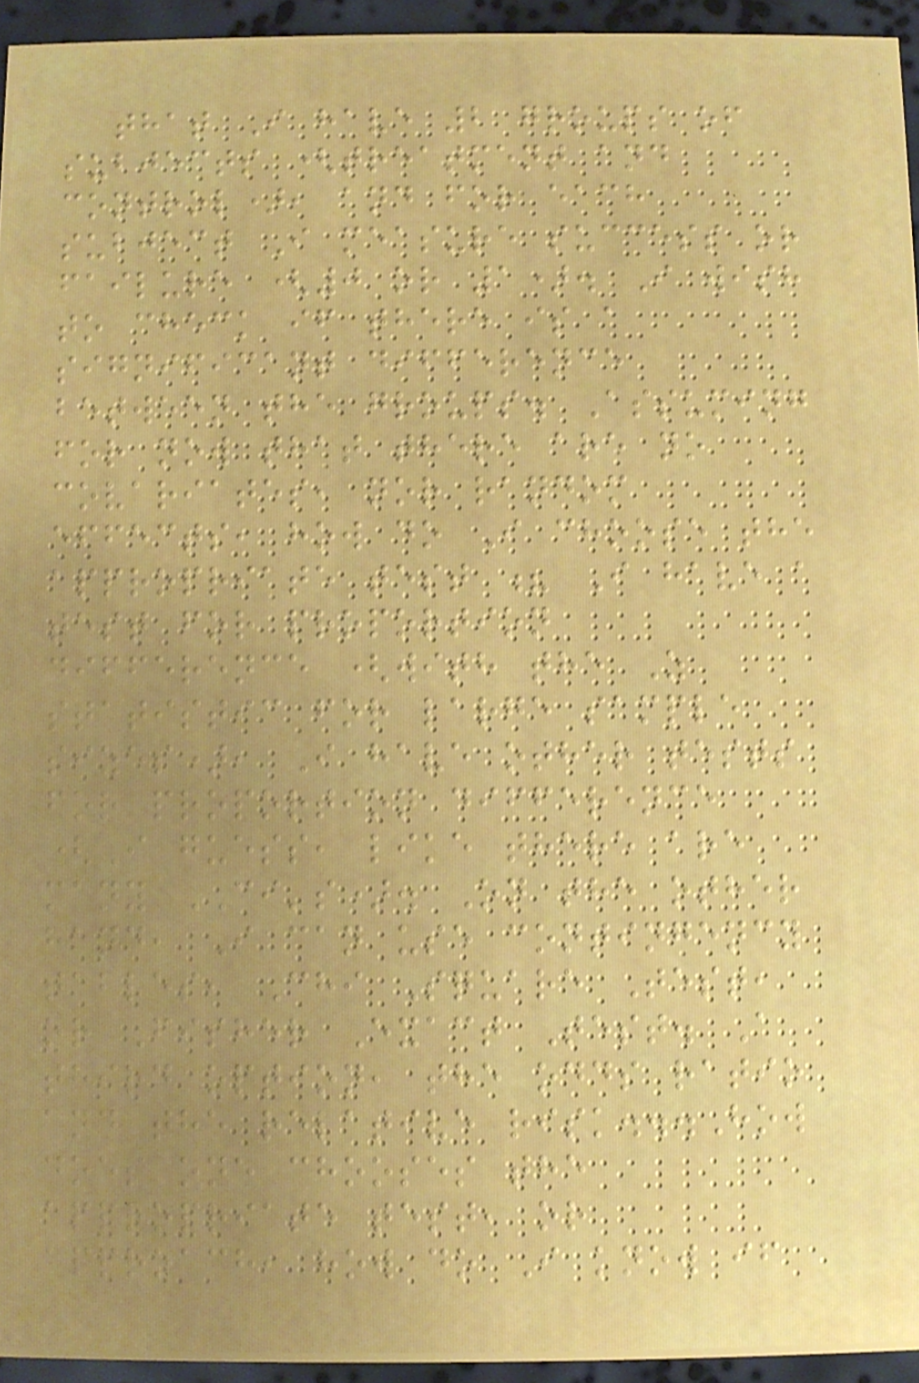that I have 2 groups of
subjects (treatment and
control), and for each
subject I measure success or
failure (0 or 1). I wish
to check if there is a
significant difference
between the groups. Assuming
for now that there are no
covariates, nor random
effects, how do I choose the
appropriate test ? I have a
test for proportion
difference (with the Z
statistic for large sample
sizes), I have other tests
for proportion difference
(I guess, like there are
many CI's). On the other
hand, I can use contingency
tables, Chi Square Test,
or Fisher Exact Test. A
third option, the odds ratio
and the relative risk...How
does one chooses the
appropriate test, or
approach, how do I know if
